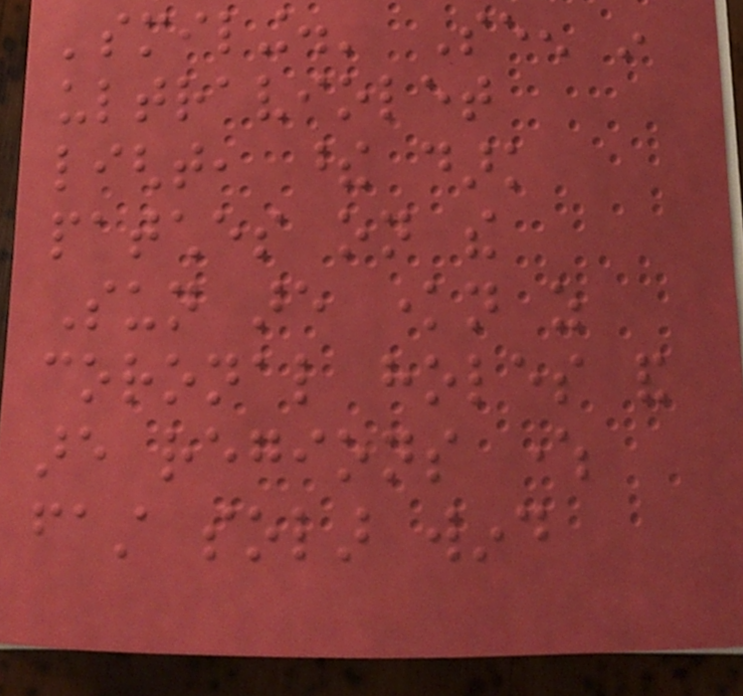'smiling.' Seen in
ultraviolet
light, these dark
patches on the
Sun are known as
coronal holes and
are regions where
fast solar wind
